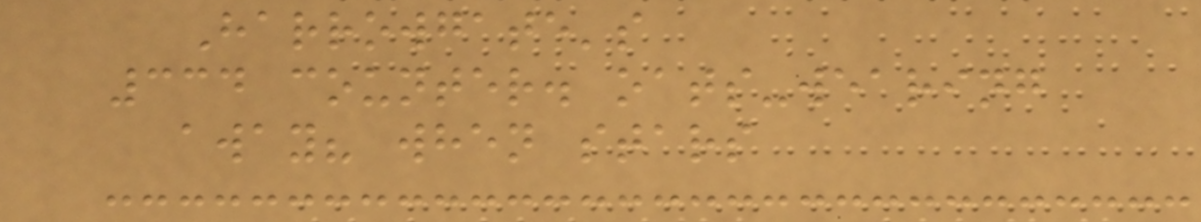Harrowgate's
334 counter. oats-wearing
away? when stars
